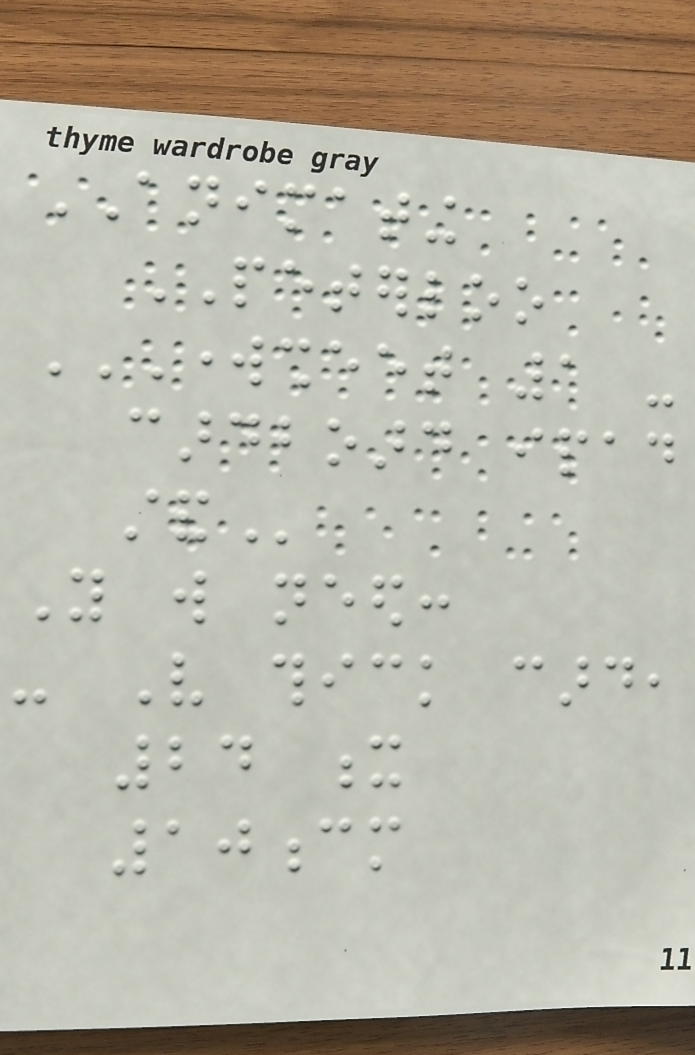ANIMATING
PETERLOO
WORKSHEET 1 -
CARDBOARD IPAD
STAND
You will need:
- Very thick card,
24 x
10cm
